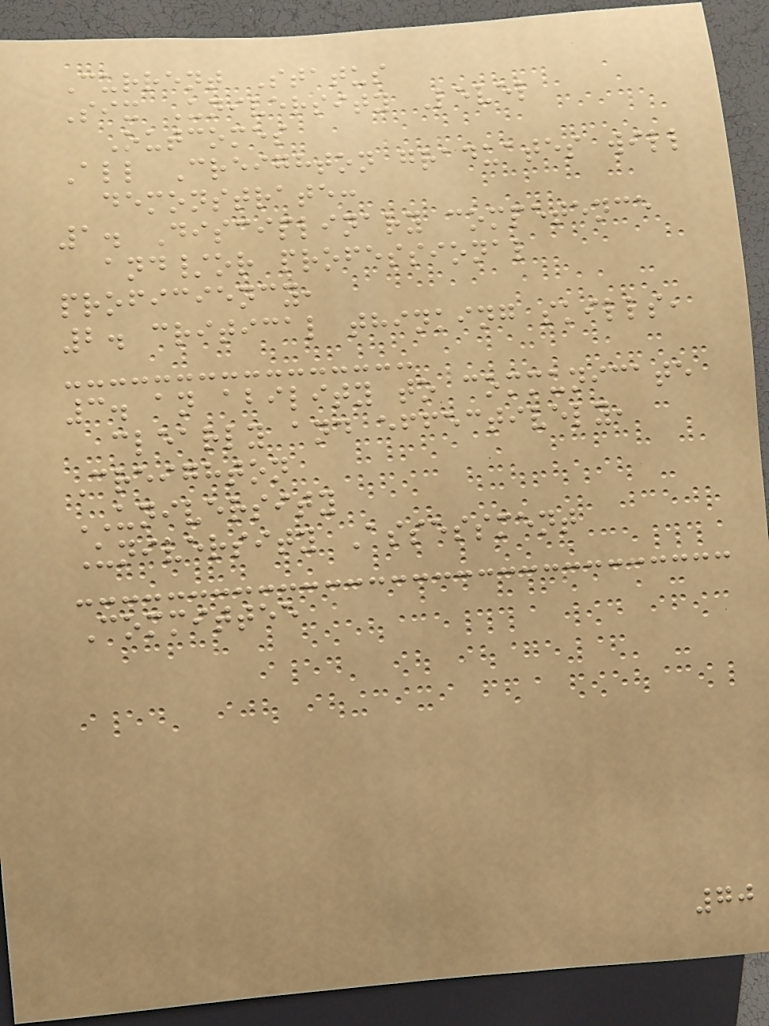Current Status
Six University Level
Outcomes
All Creighton graduates will
demonstrate:
1. Disciplinary competence
and/or professional
proficiency,
2. critical thinking skills,
3. an ability to communicate
clearly and effectively,
Creighton
UNIVERSITY
University Assessment
Committee
70
